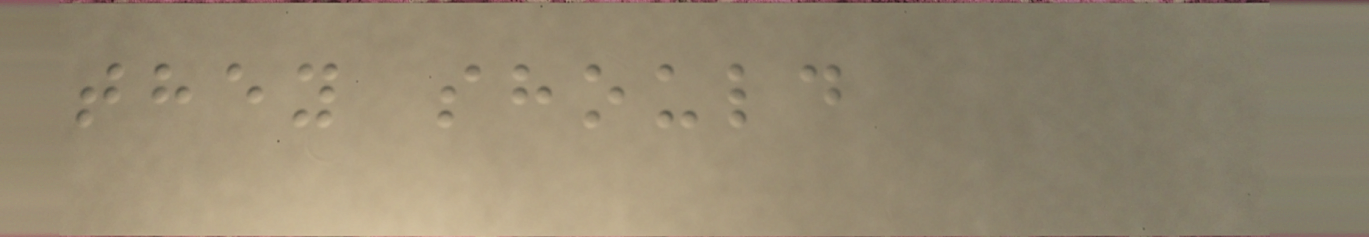they should
